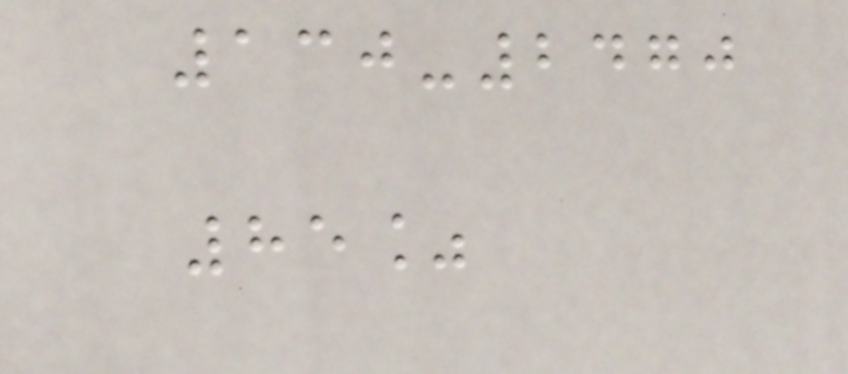130-2470
85%
